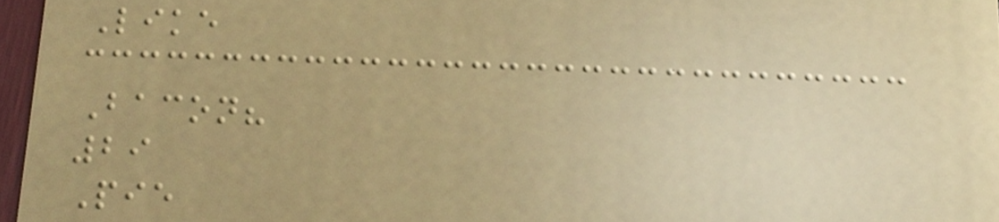Like
Bacon?
29
Pie
